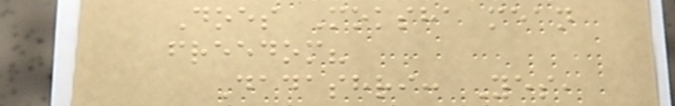Does Moksha mean
freedom?
Dadashri: Yes,
